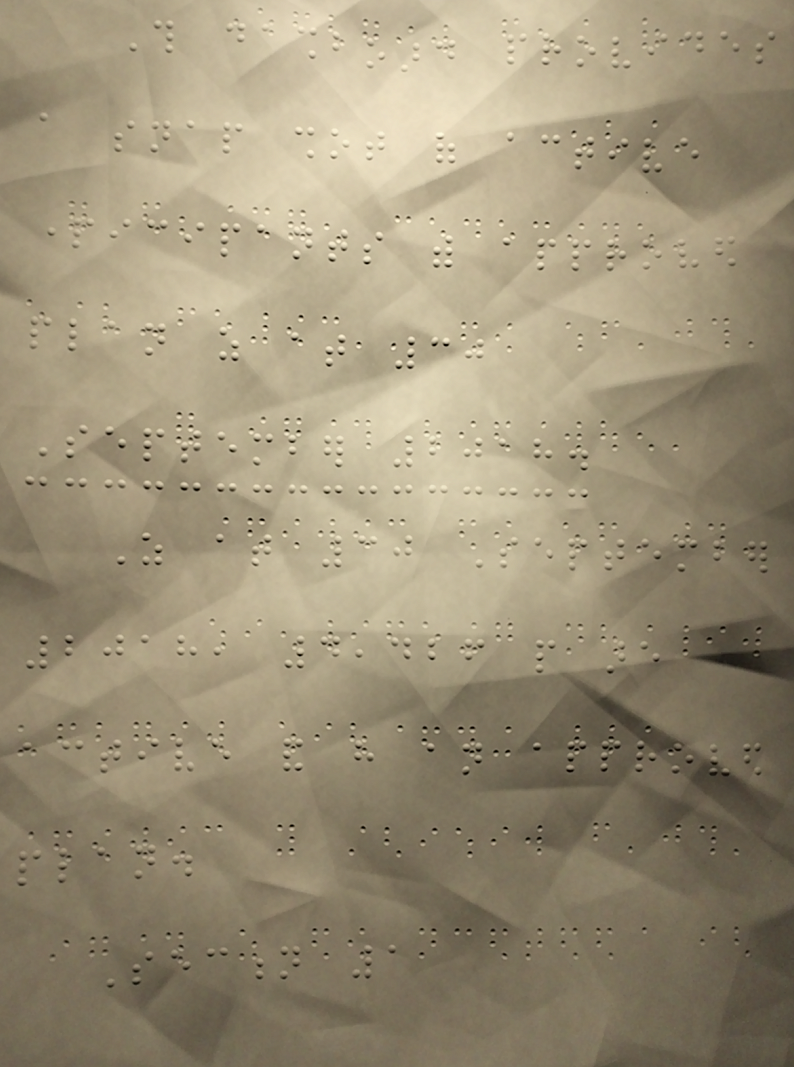This dashboard provides
a snap shot of active
participants with approved
plan as at 30
September 2018.
As at 30 September
2018, 4,426 people are
active and have an approved
plan.
Section 1
